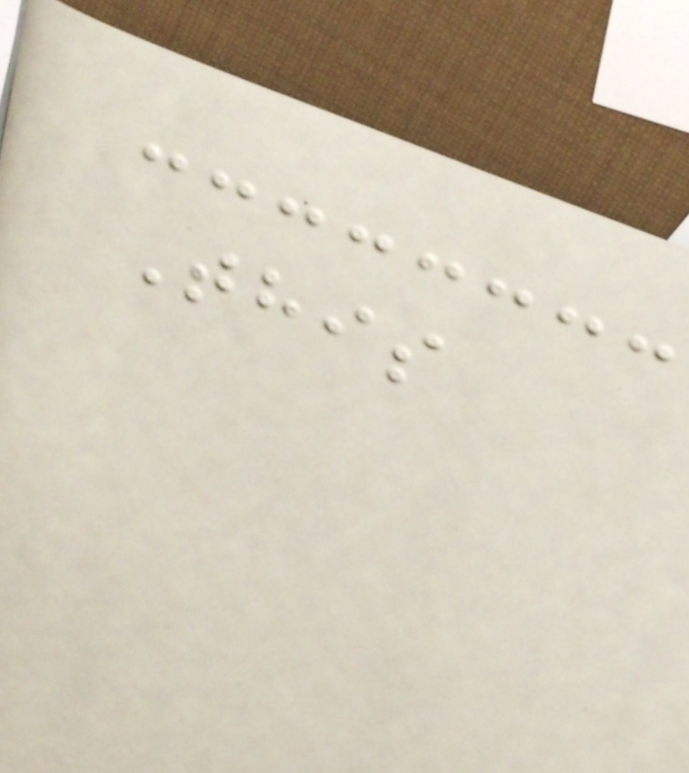This
